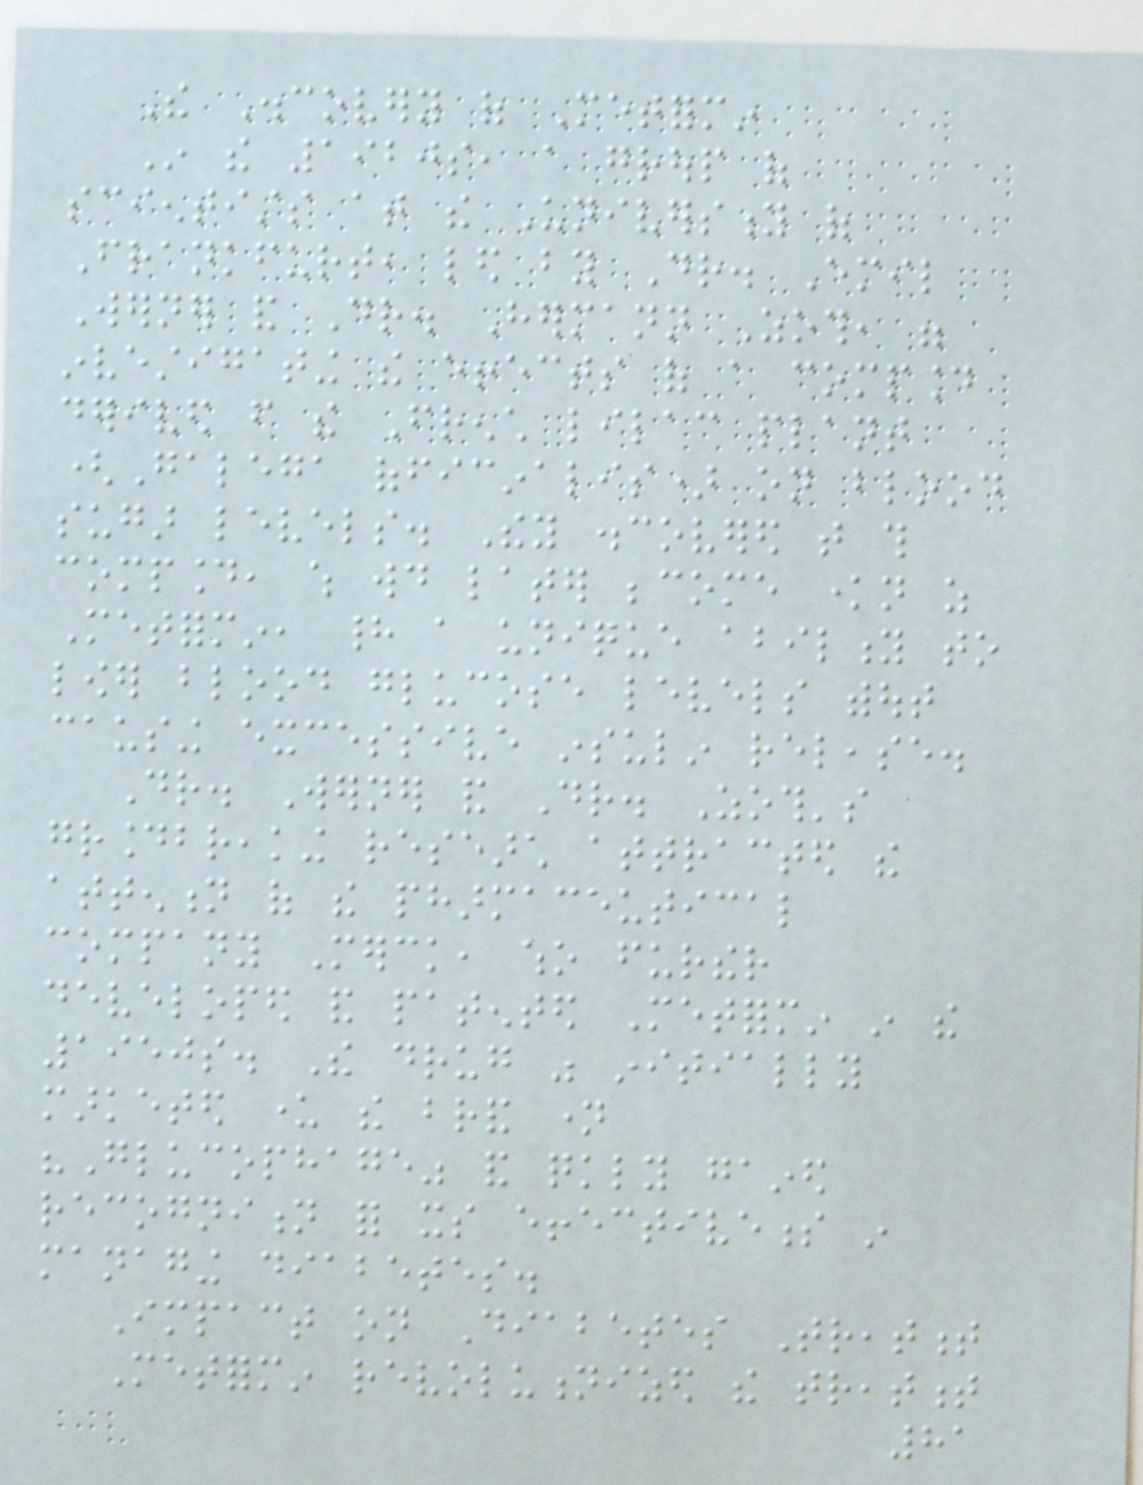The Discovery of Metformin
In the 1920s, a group of
scientists at the University of
Frankfurt, led by Dr. Emil
Werner and Dr. Hermann Zoth, were
investigating the effects of a compound
derived from the French lilac plant
(Galega officinalis) on blood
sugar levels. They discovered that this
compound, which would later become known as
Metformin, had a unique ability to
lower blood glucose levels without
causing excessive insulin release.
Dr. Werner and Dr. Zoth's
groundbreaking research attracted the
attention of the pharmaceutical
company Merck, who further
developed and patented Metformin in the
1950s. The drug was initially
marketed under the brand name
"Glucophage" and quickly gained
recognition for its effectiveness in
managing diabetes.
Impact on Diabetes Treatment
Metformin revolutionized the treatment
81
